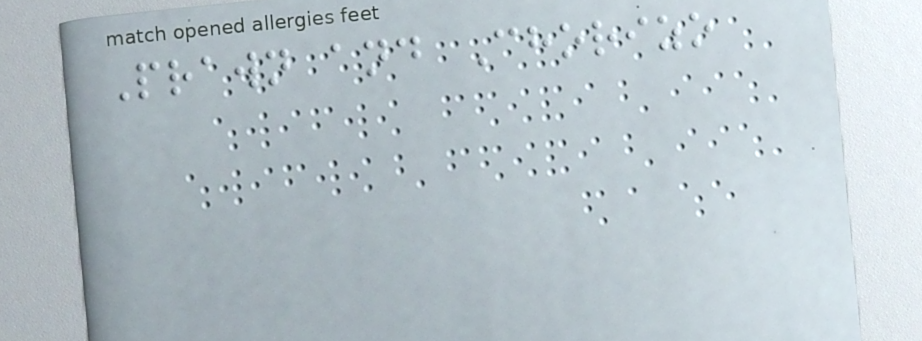Prawn and Chorizo
